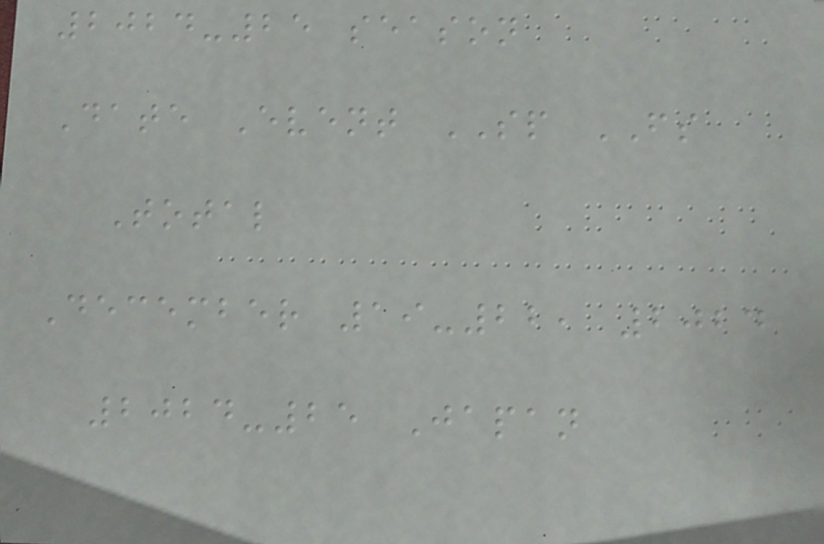2024-25 season
Date Event SP FS
Total
December 19-22, 2024
2024-25 Japan
